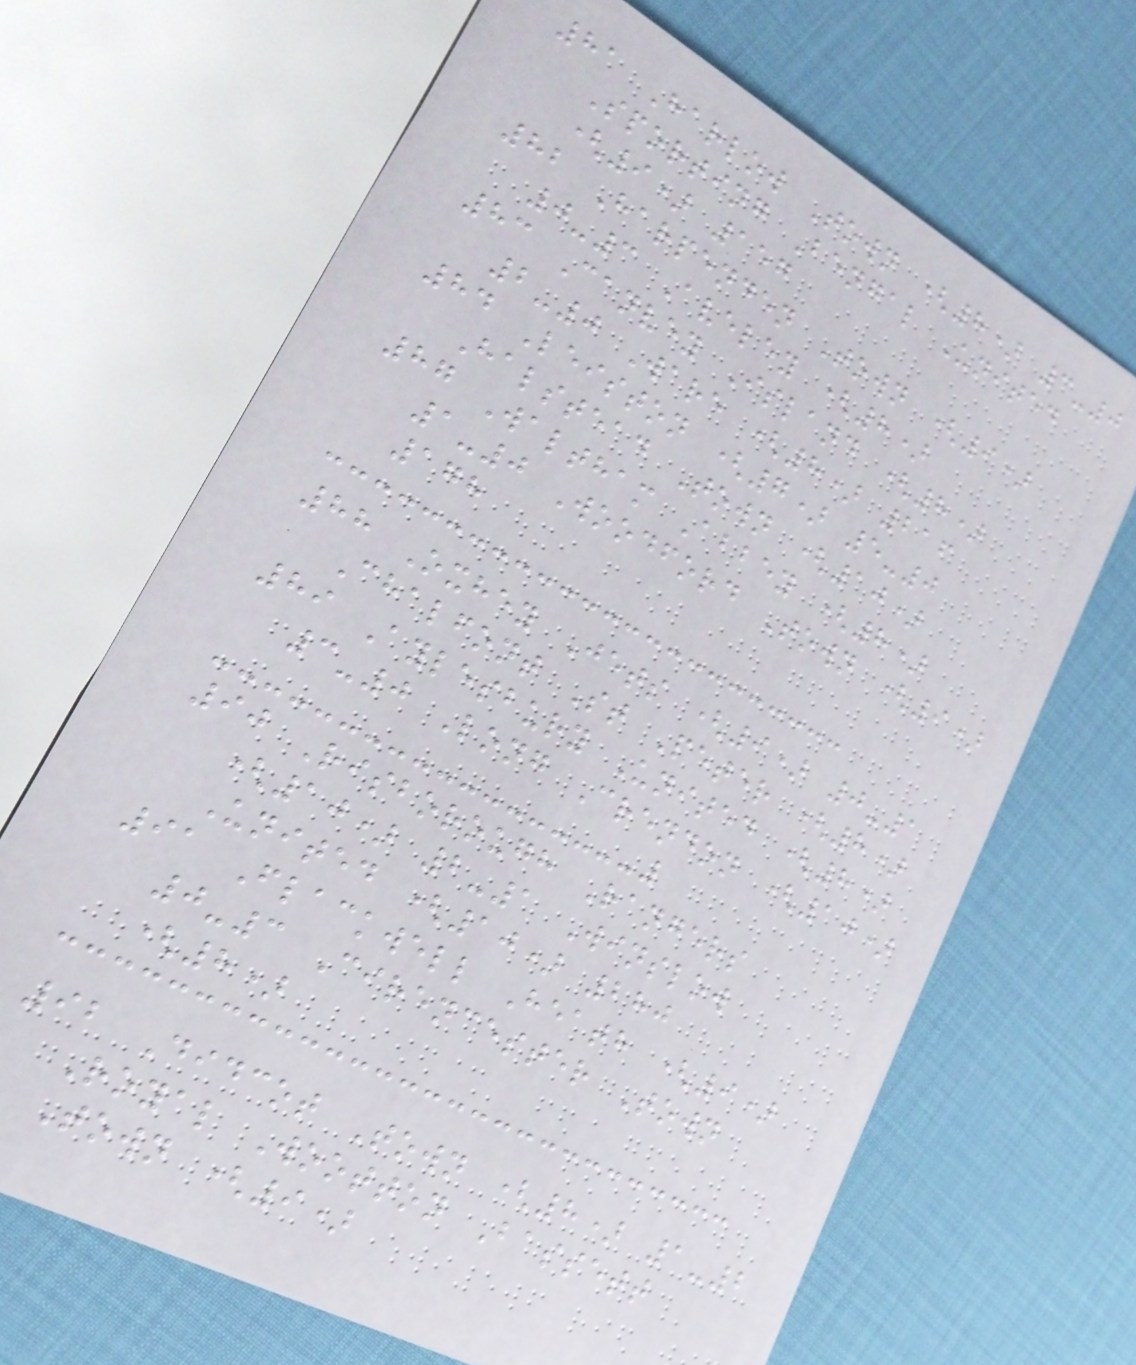81 Harlow Town (8) 3-0
Sporting Bengal United
(9) 157
82 Harpenden Town (9)
0-3 Aveley (8)
83 Canvey Island (8)
2-0 Ware (8) 216
84 Leiston (7) 5-0
Halstead Town (10)
87 Waltham Abbey (8)
1-0 Woodford Town (9)
178
88 Oxhey Jets (9) 0-1
Chalfont St Peter (8)
89 Aylesbury United (8)
3-0 Long Crendon (10)
90 Risborough Rangers
(10) 2-1 Winslow
United (10) 280
91 Flackwell Heath (9)
0-3 Cirencester Town
(8)
92 Didcot Town (8) 1-2
Royal Wootton Bassett
Town (9)
